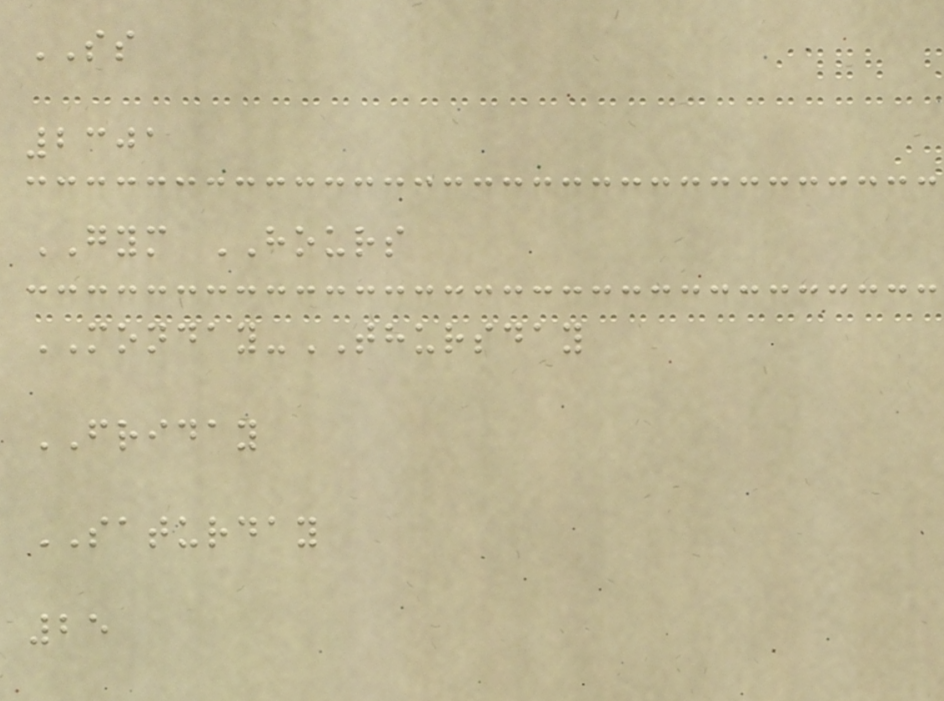SS
2301
GYM HOURS
MONDAY-THURSDAY
FRIDAY
SATURDAY
25
